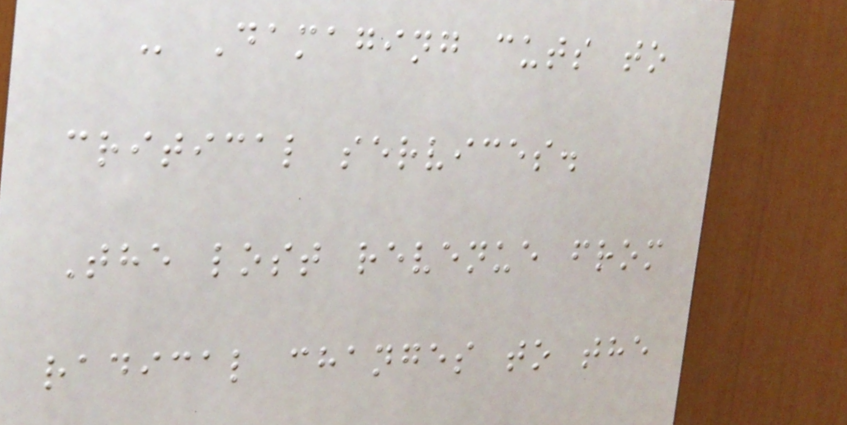- Damaging cuts to
critical services.
The lost revenue from
radical changes to the
